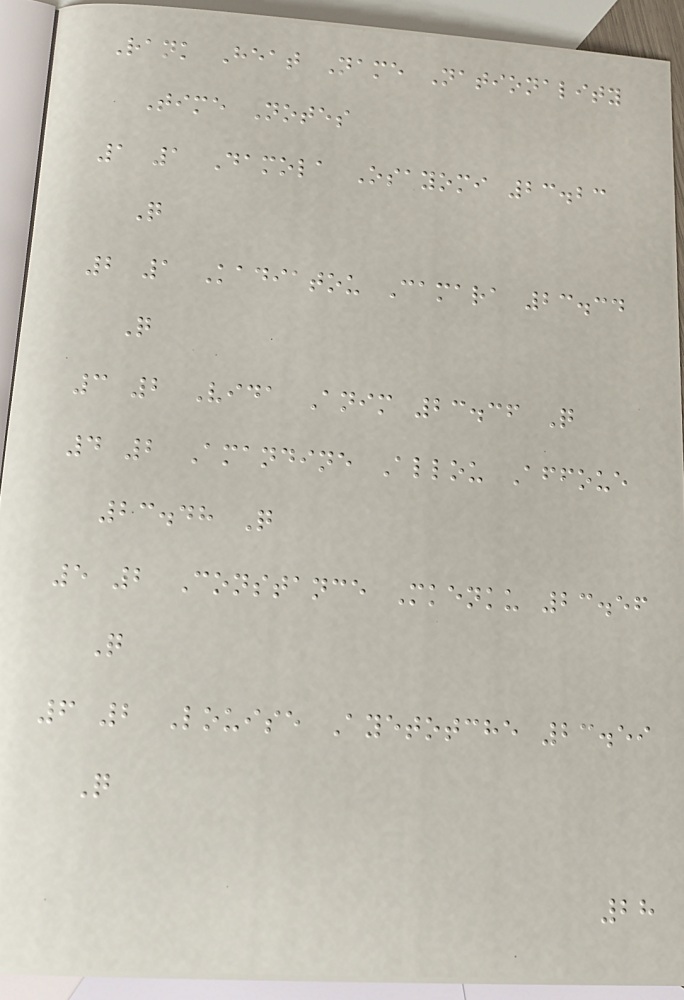Rank Heat Name Nationality
Time Notes
1 1 Damola Osayomi 23.23
Q
2 1 Kadiatou Camara 23.34
Q
3 2 Vida Anim 23.36 Q
4 2 Amandine Allou Affoue
23.48 Q
5 2 Constance Mkenku 23.56
Q
6 2 Louise Ayetotche 23.59
Q
28
